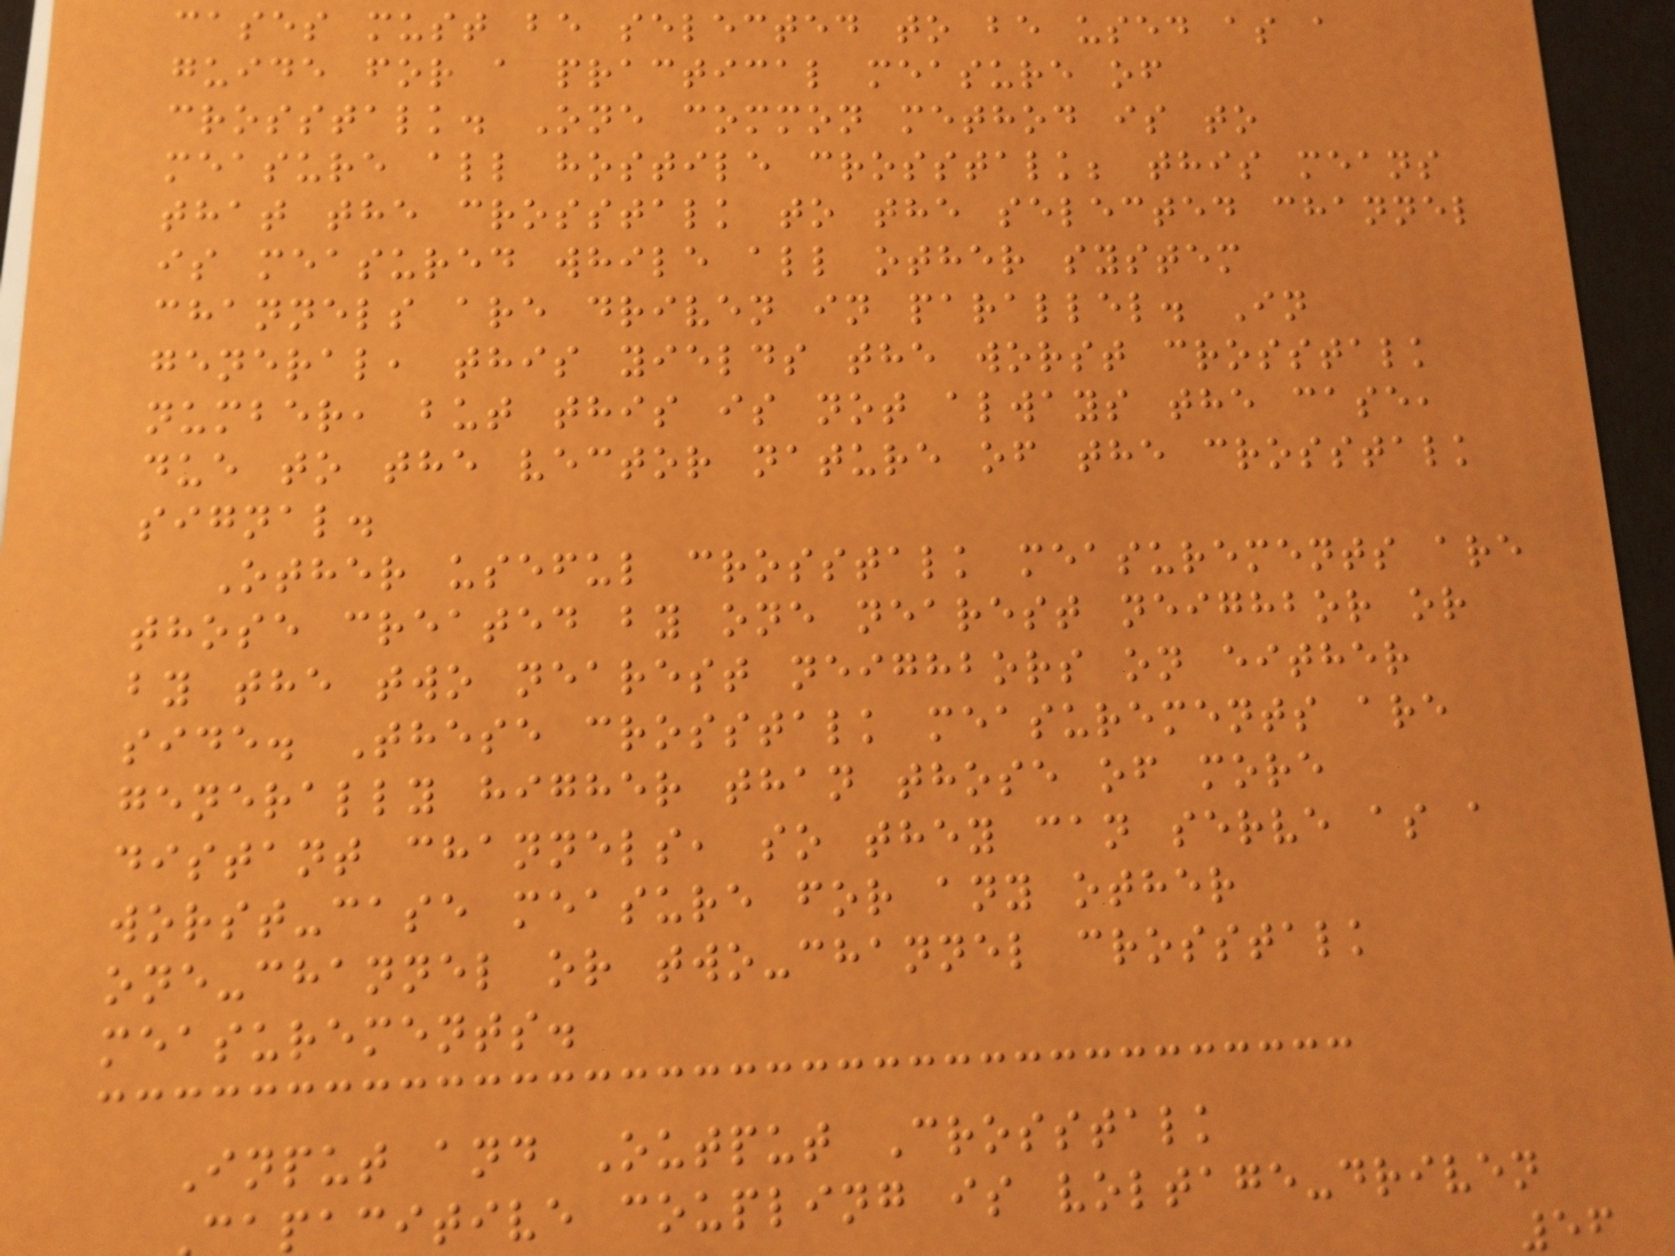cases must be selected to be used as a
guide for a practical measure of
crosstalk. One common method is to
measure all hostile crosstalk; this means
that the crosstalk to the selected channel
is measured while all other system
channels are driven in parallel. In
general, this yields the worst crosstalk
number, but this is not always the case,
due to the vector nature of the crosstalk
signal.
Other useful crosstalk measurements are
those created by one nearest neighbor or
by the two nearest neighbors on either
side. These crosstalk measurements are
generally higher than those of more
distant channels, so they can serve as a
worst-case measure for any other
one-channel or two-channel crosstalk
measurements.
Input and Output Crosstalk
apacitive coupling is voltage-driven
56
